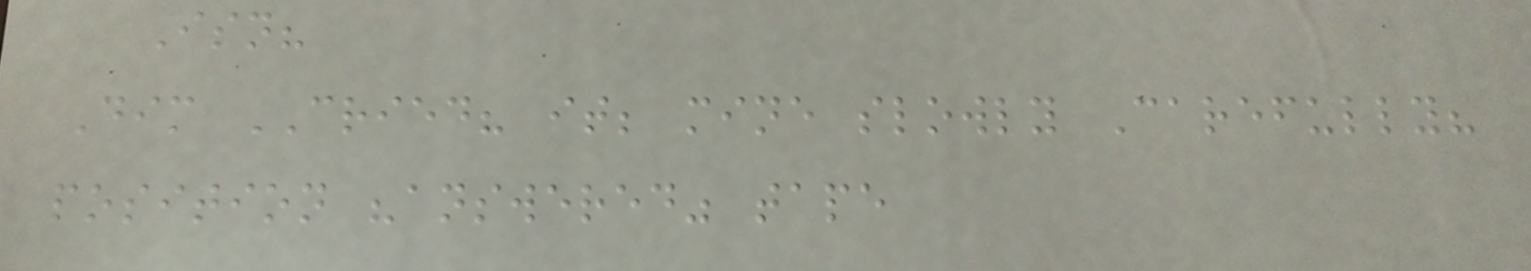Isn?
Dim CRIED? it; mine slowly Carefully?
position "answered" tape
